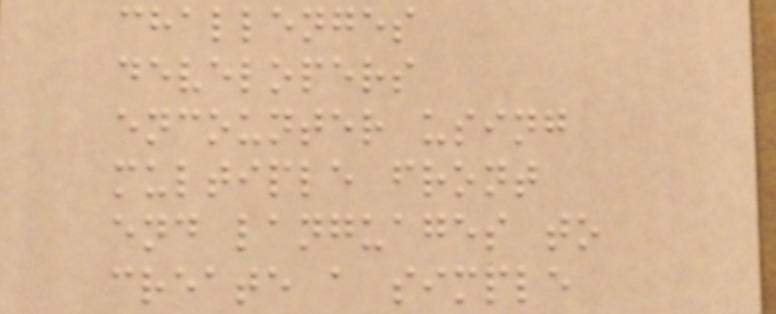challenges
developers
encounter using
multiple front
end languages to
create a simple
